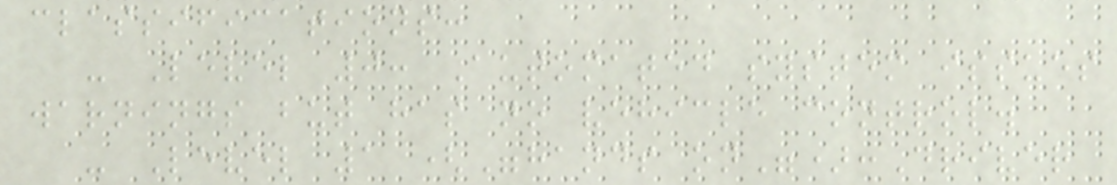classifications:
- Level 0: Automated system issues
warnings but has no vehicle control.
- Level 1 ("hands on"):Driver
